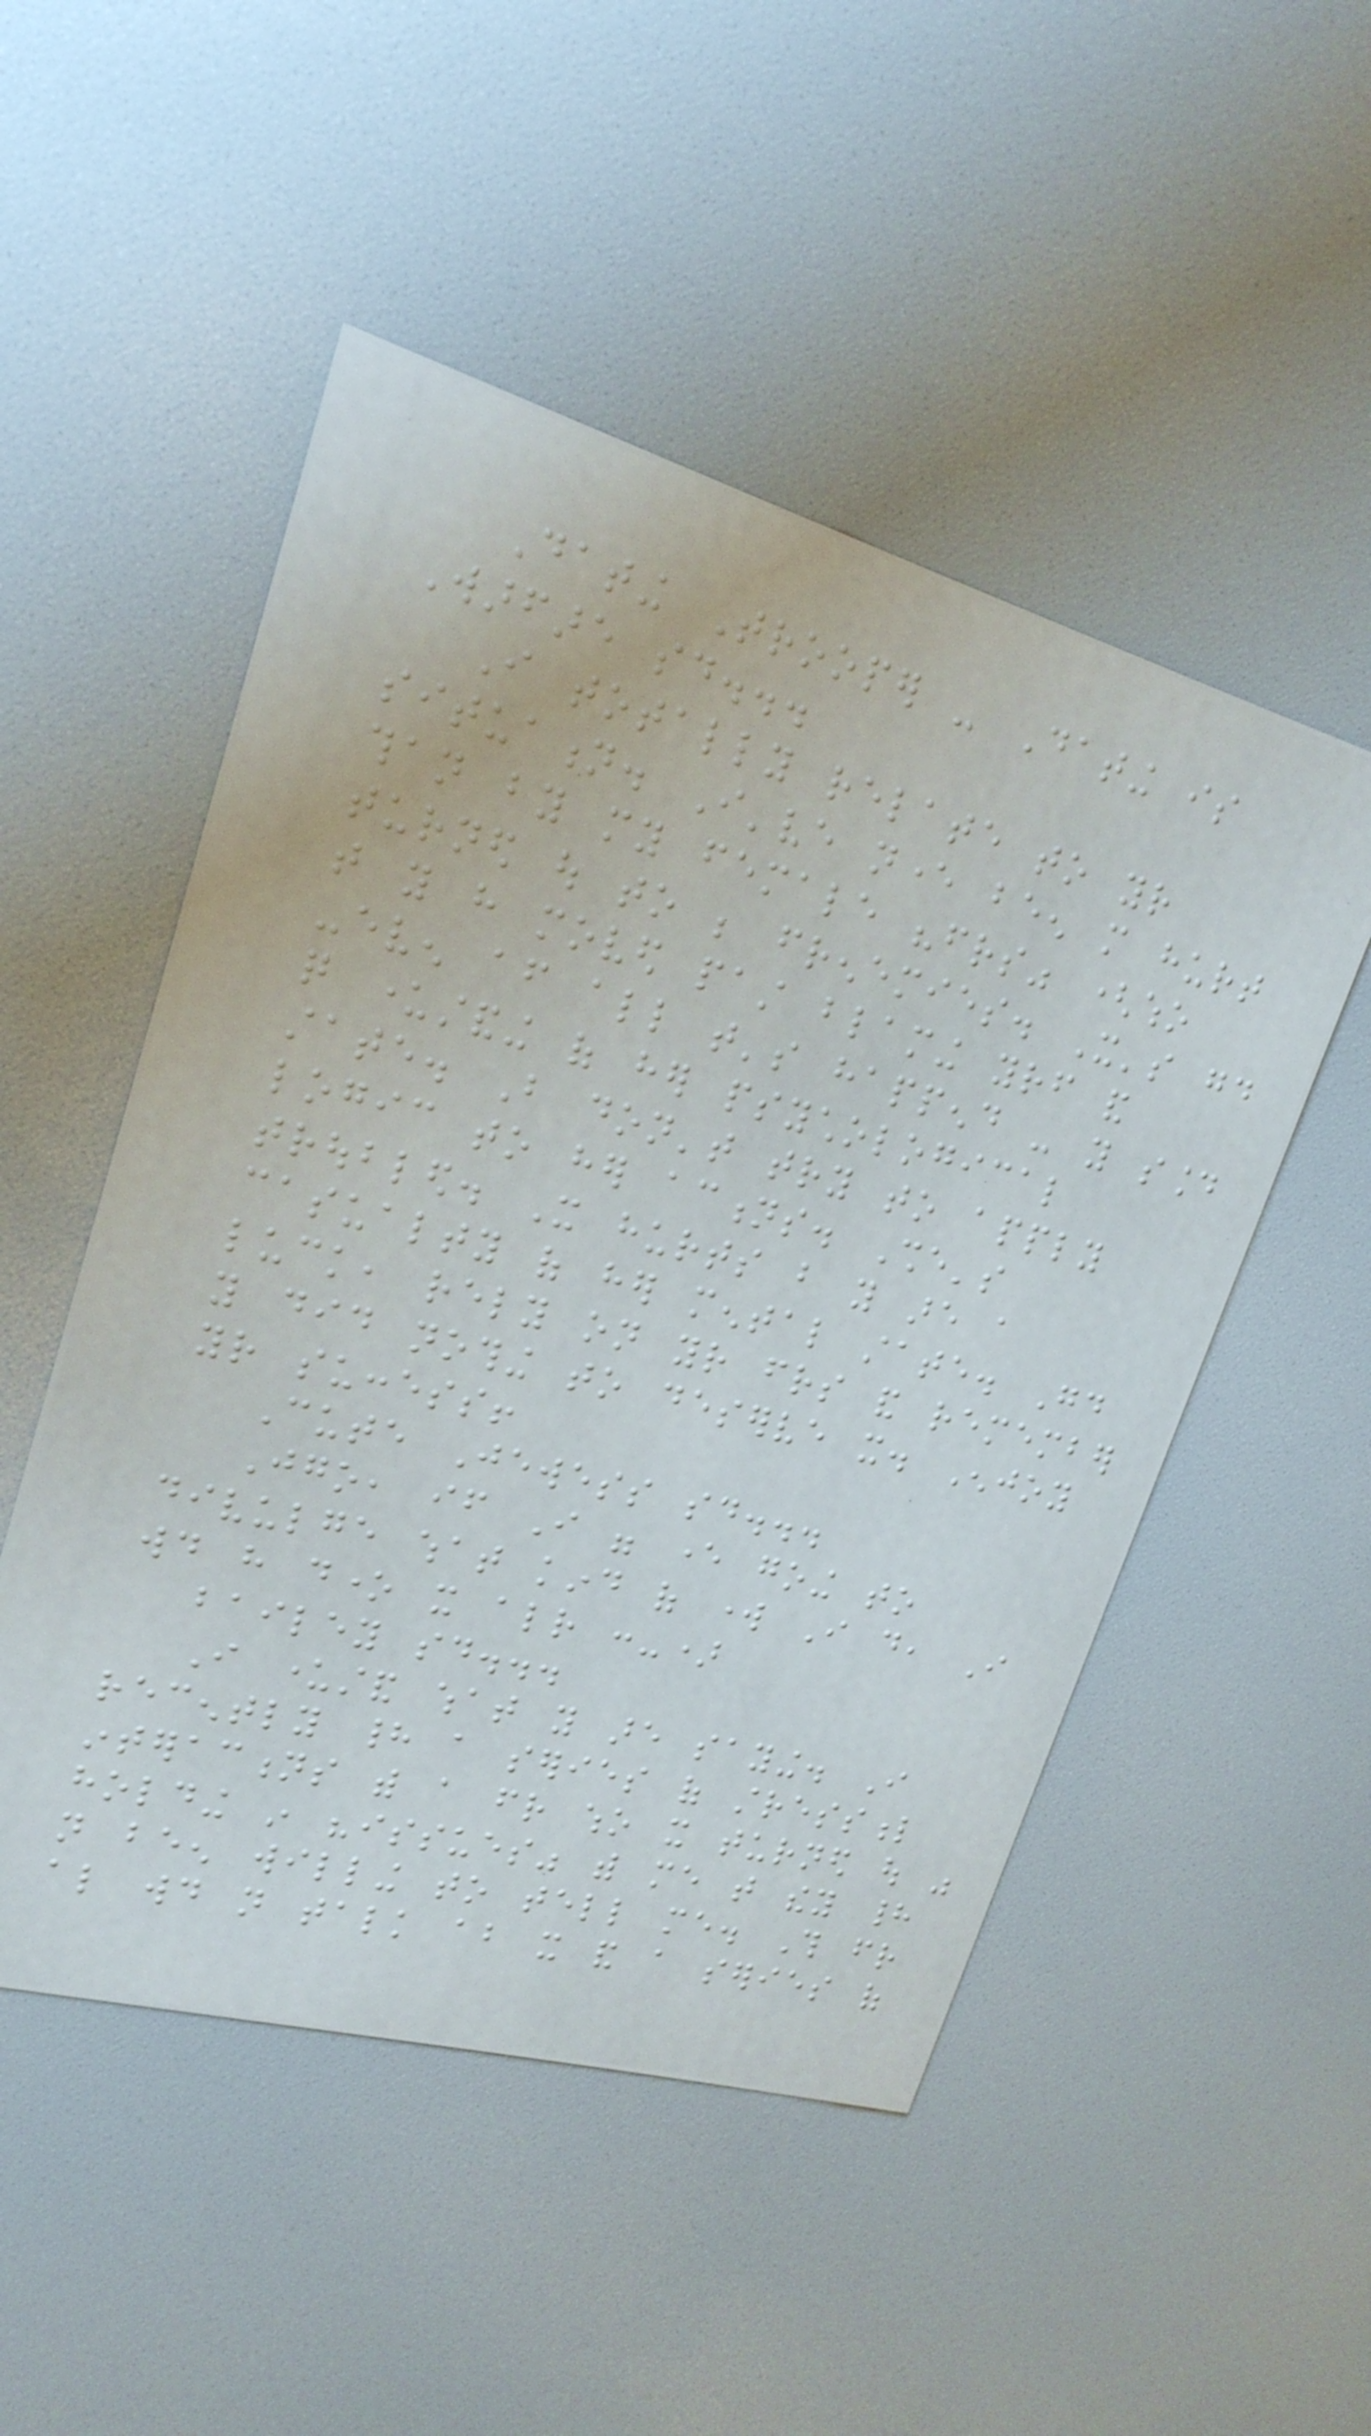Dating Trooper - Dating is
Warfare said...
I totally relate to your
situation. I've never been more hurt
than by my female "friends" (who
turned out to be frenemies. It's good
that you have moved past blaming yourself and
-even after all that's happend - you sound
quite understanding of her psychological
state. But don't try to apply
logic to her actions. She's
troubled. It hurts but you are a
casualty of her mental state. Good
luck, rely on your friends and remember
you did nothing to deserve it. Enjoy
your success!
Cute Jewess said...
Jgo, if I were ever going to
divulge what kind of work I do, I
would have done it already :-)
bailey said...
I understand what you are saying. I
recently had a series of stressful
interactions with a friend who it turned out was
holding in "issues" with me that they had
not been willing to tell me. This friend
also would not talk about it and a series of
